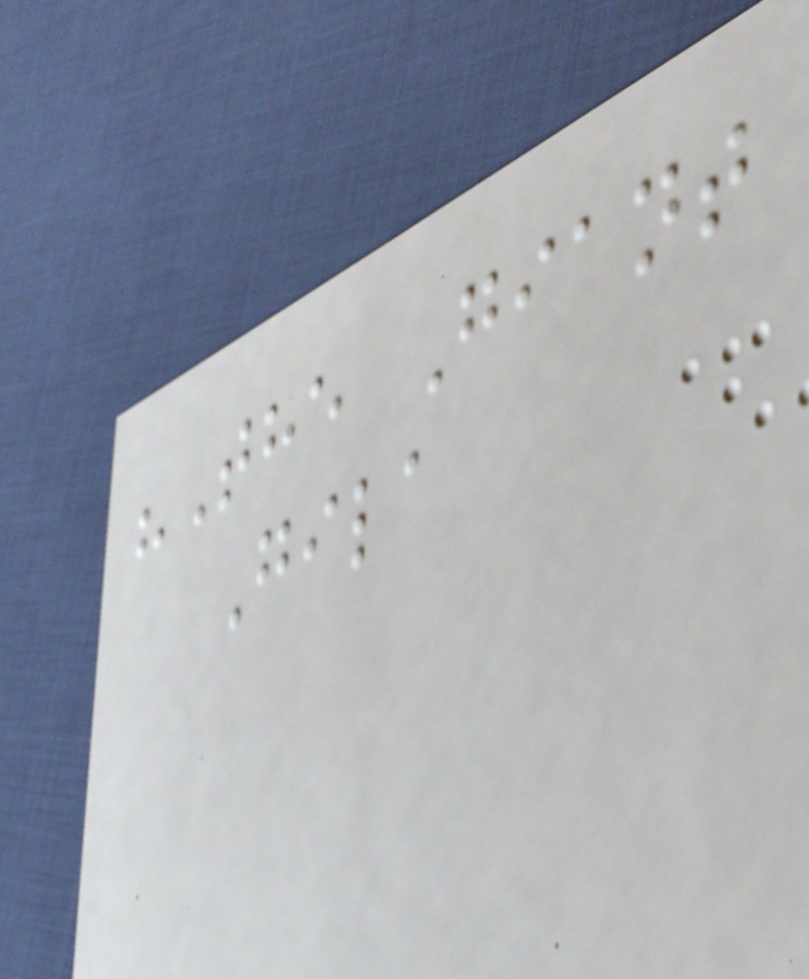"The Giant
Gila
